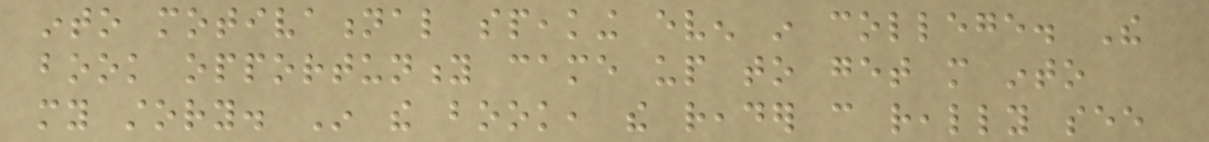into motivational speaking even in college. The
book opportunity came up to get more into
my story. In the book, the reader can really see
